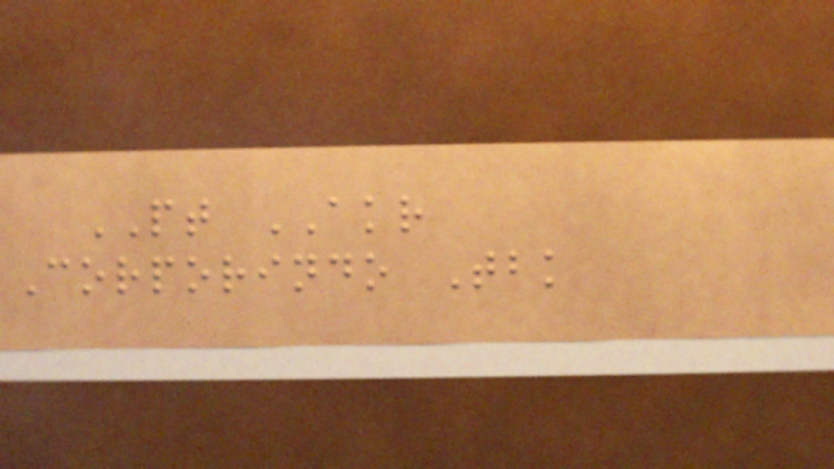PT AKR
Corporindo Tbk
